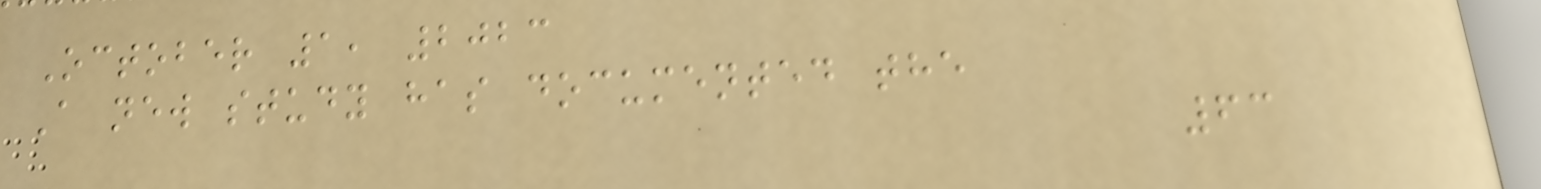October 1, 2023
A new study has documented the
63
